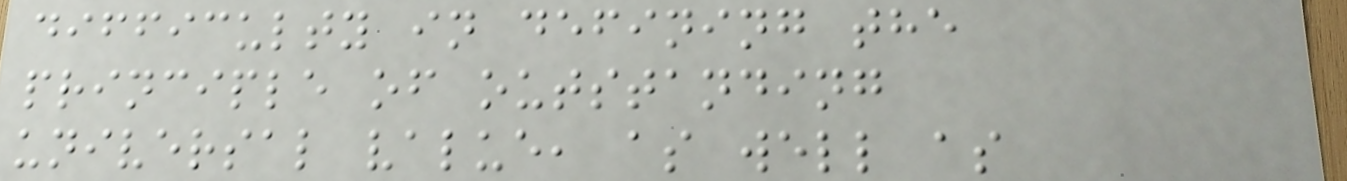difficulty in defining the
principle of outstanding
universal value, as well as
